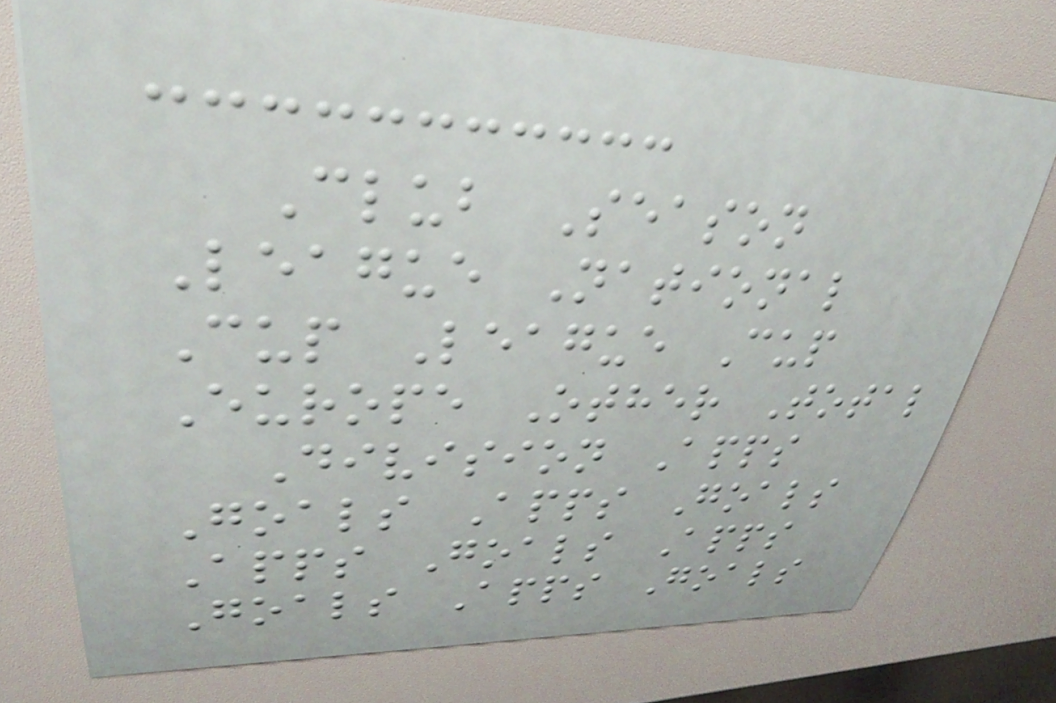Club Season
League National
Cup League Cup
Europe Other Total
Division Apps
Goals Apps Goals
Apps Goals Apps
Goals Apps Goals
